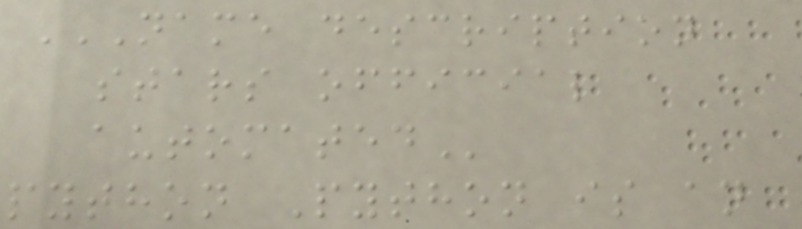NAME DESCRIPTION
STARS OFFICIAL
AUTOMATED
python Python is an
